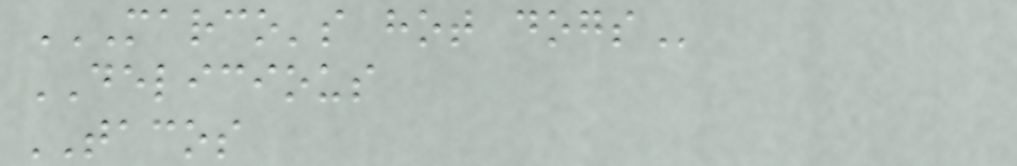MARCO'S HOT DOGS
DELICIOUS
TACOS
